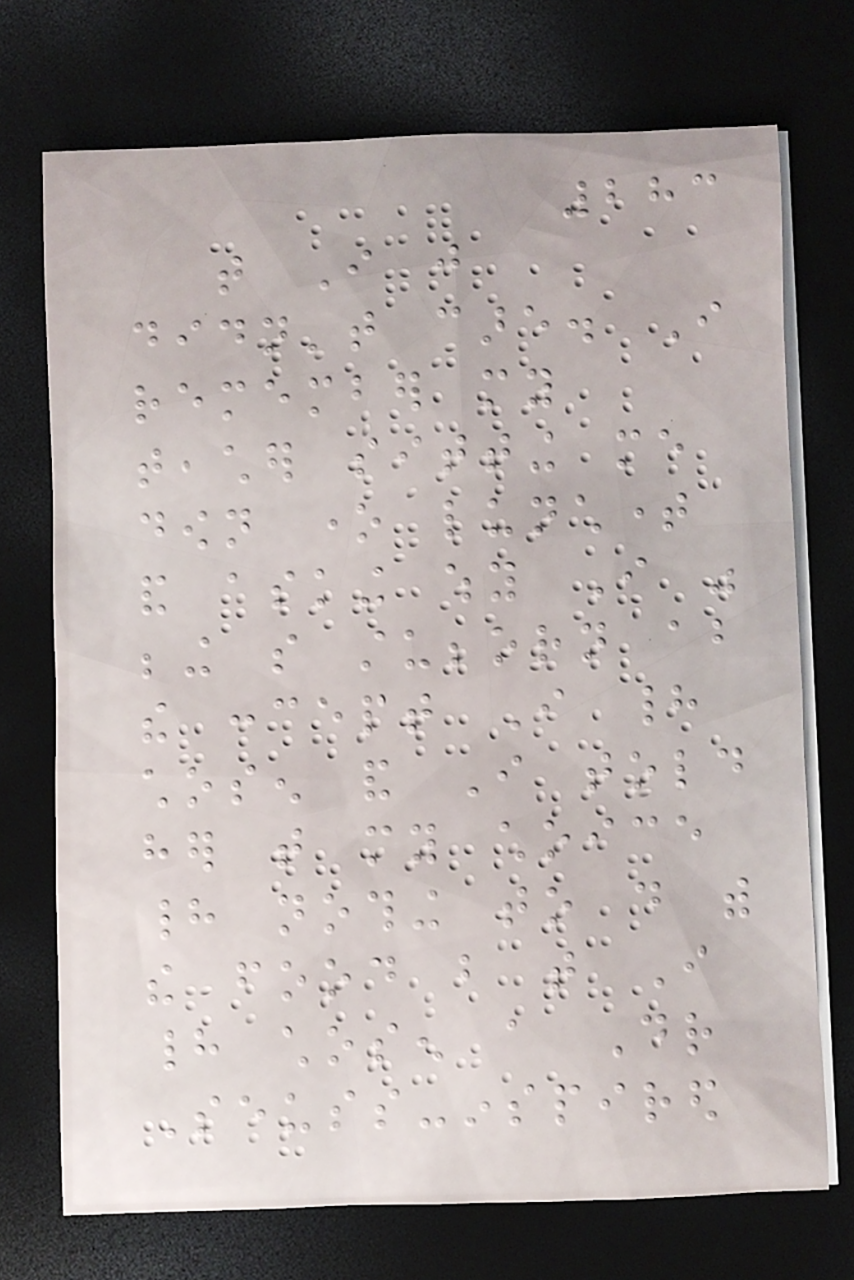283
that I just
didn't care. I
remember my
teacher sitting me
down one lunchtime
and asking why I was
being so stubborn about
the concept I had
chosen and I told
her that my choice
had nothing to do with
the food but that I
had chosen a Dr
Seuss-inspired
